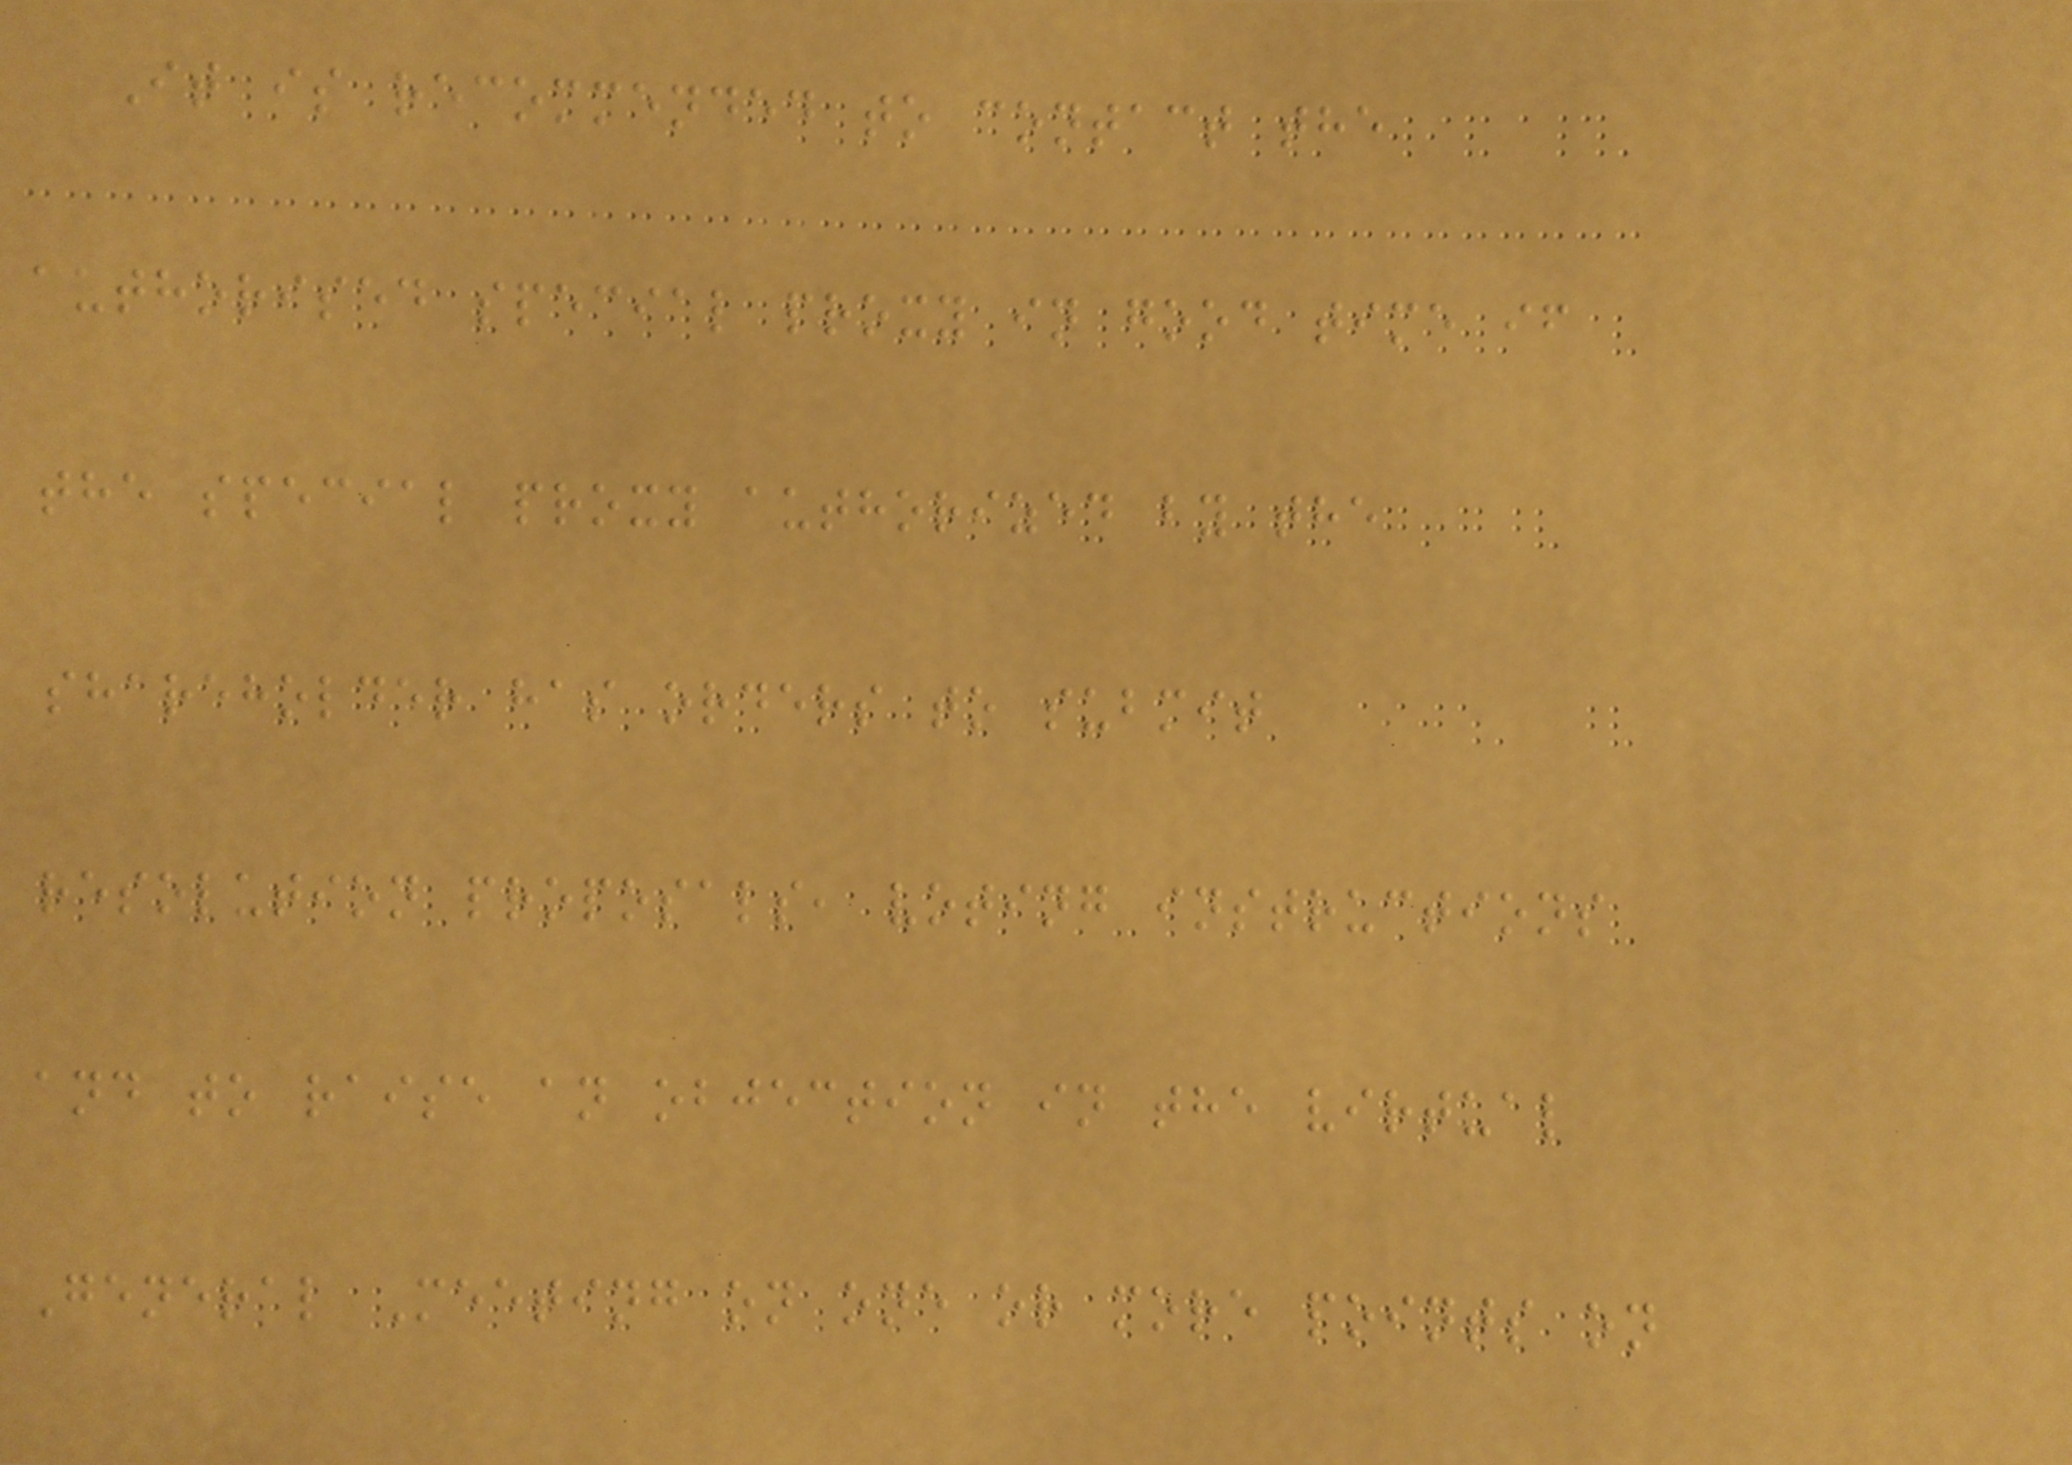It is recommended to contact the
authorised special proxy in good time if
the special proxy authorized by the
shareholder has orders to submit
resolution proposals, voting instructions
and to raise an objection in the virtual
General Meeting on one or more points on
